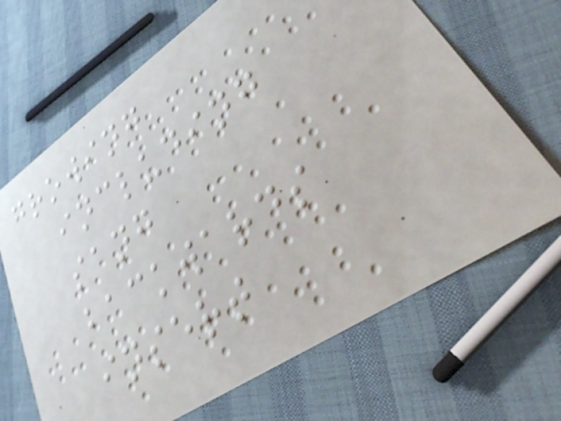growing
including
sang
backwards
insert
